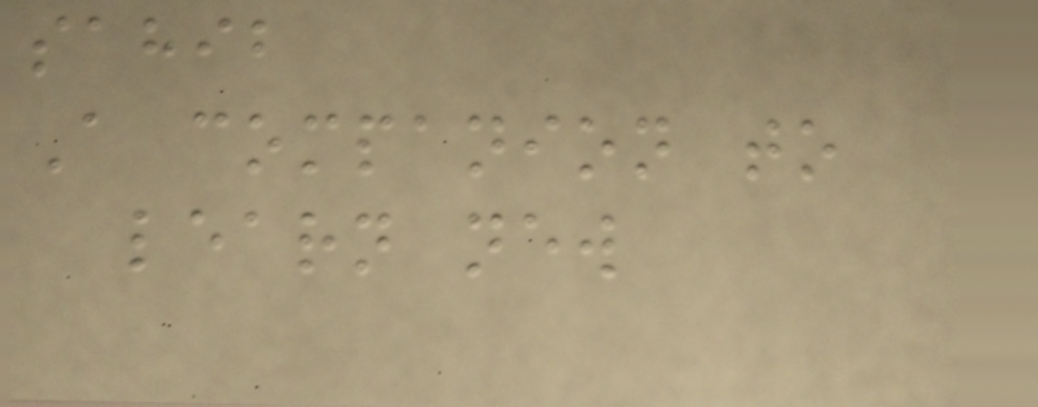sahib
A companion to
learn new
